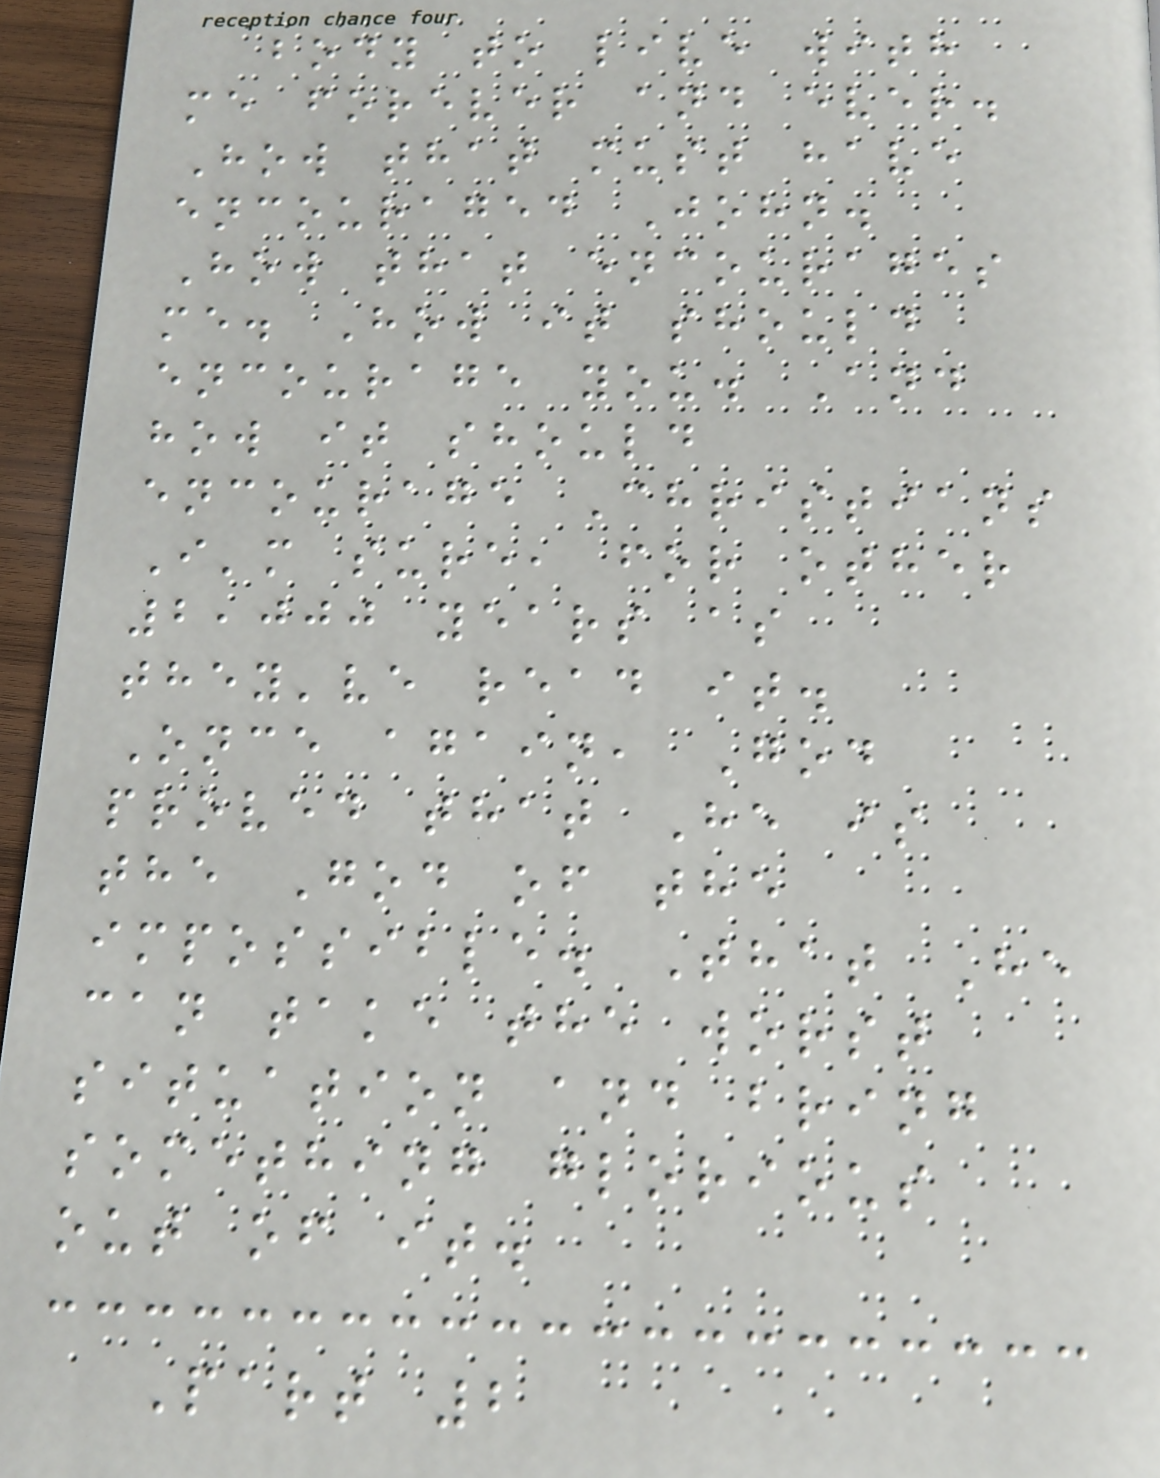body to live with
me forever and ever.
How that must have
encouraged John.
How that encourages
me. How it should
encourage you. And
how it should
encourage Christians
I'm sure, for other
2,000 years as
they've read it.
Once again, God
proved that He is
the God of the
impossible. That He
can take the worst
situation and bring
something glorious
out of it.
Part 2
